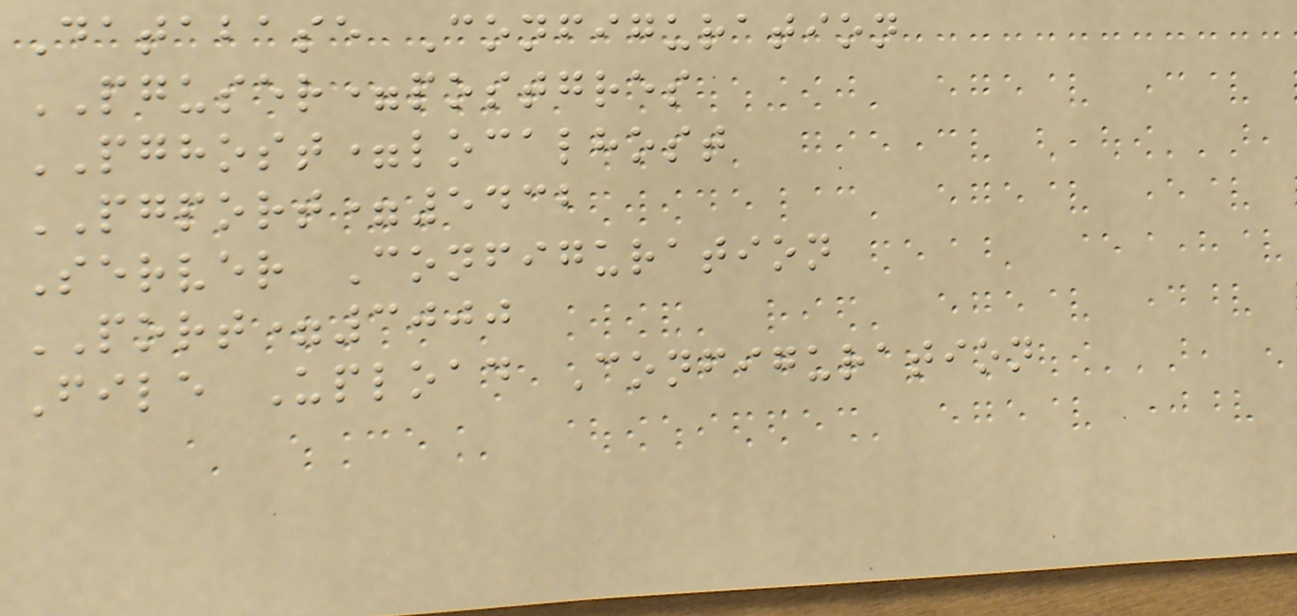Database Configuration
PGUSER=postgres
PGHOST=localhost
PGPORT=5432
Server Configuration
PORT=3000
File Upload Configuration
